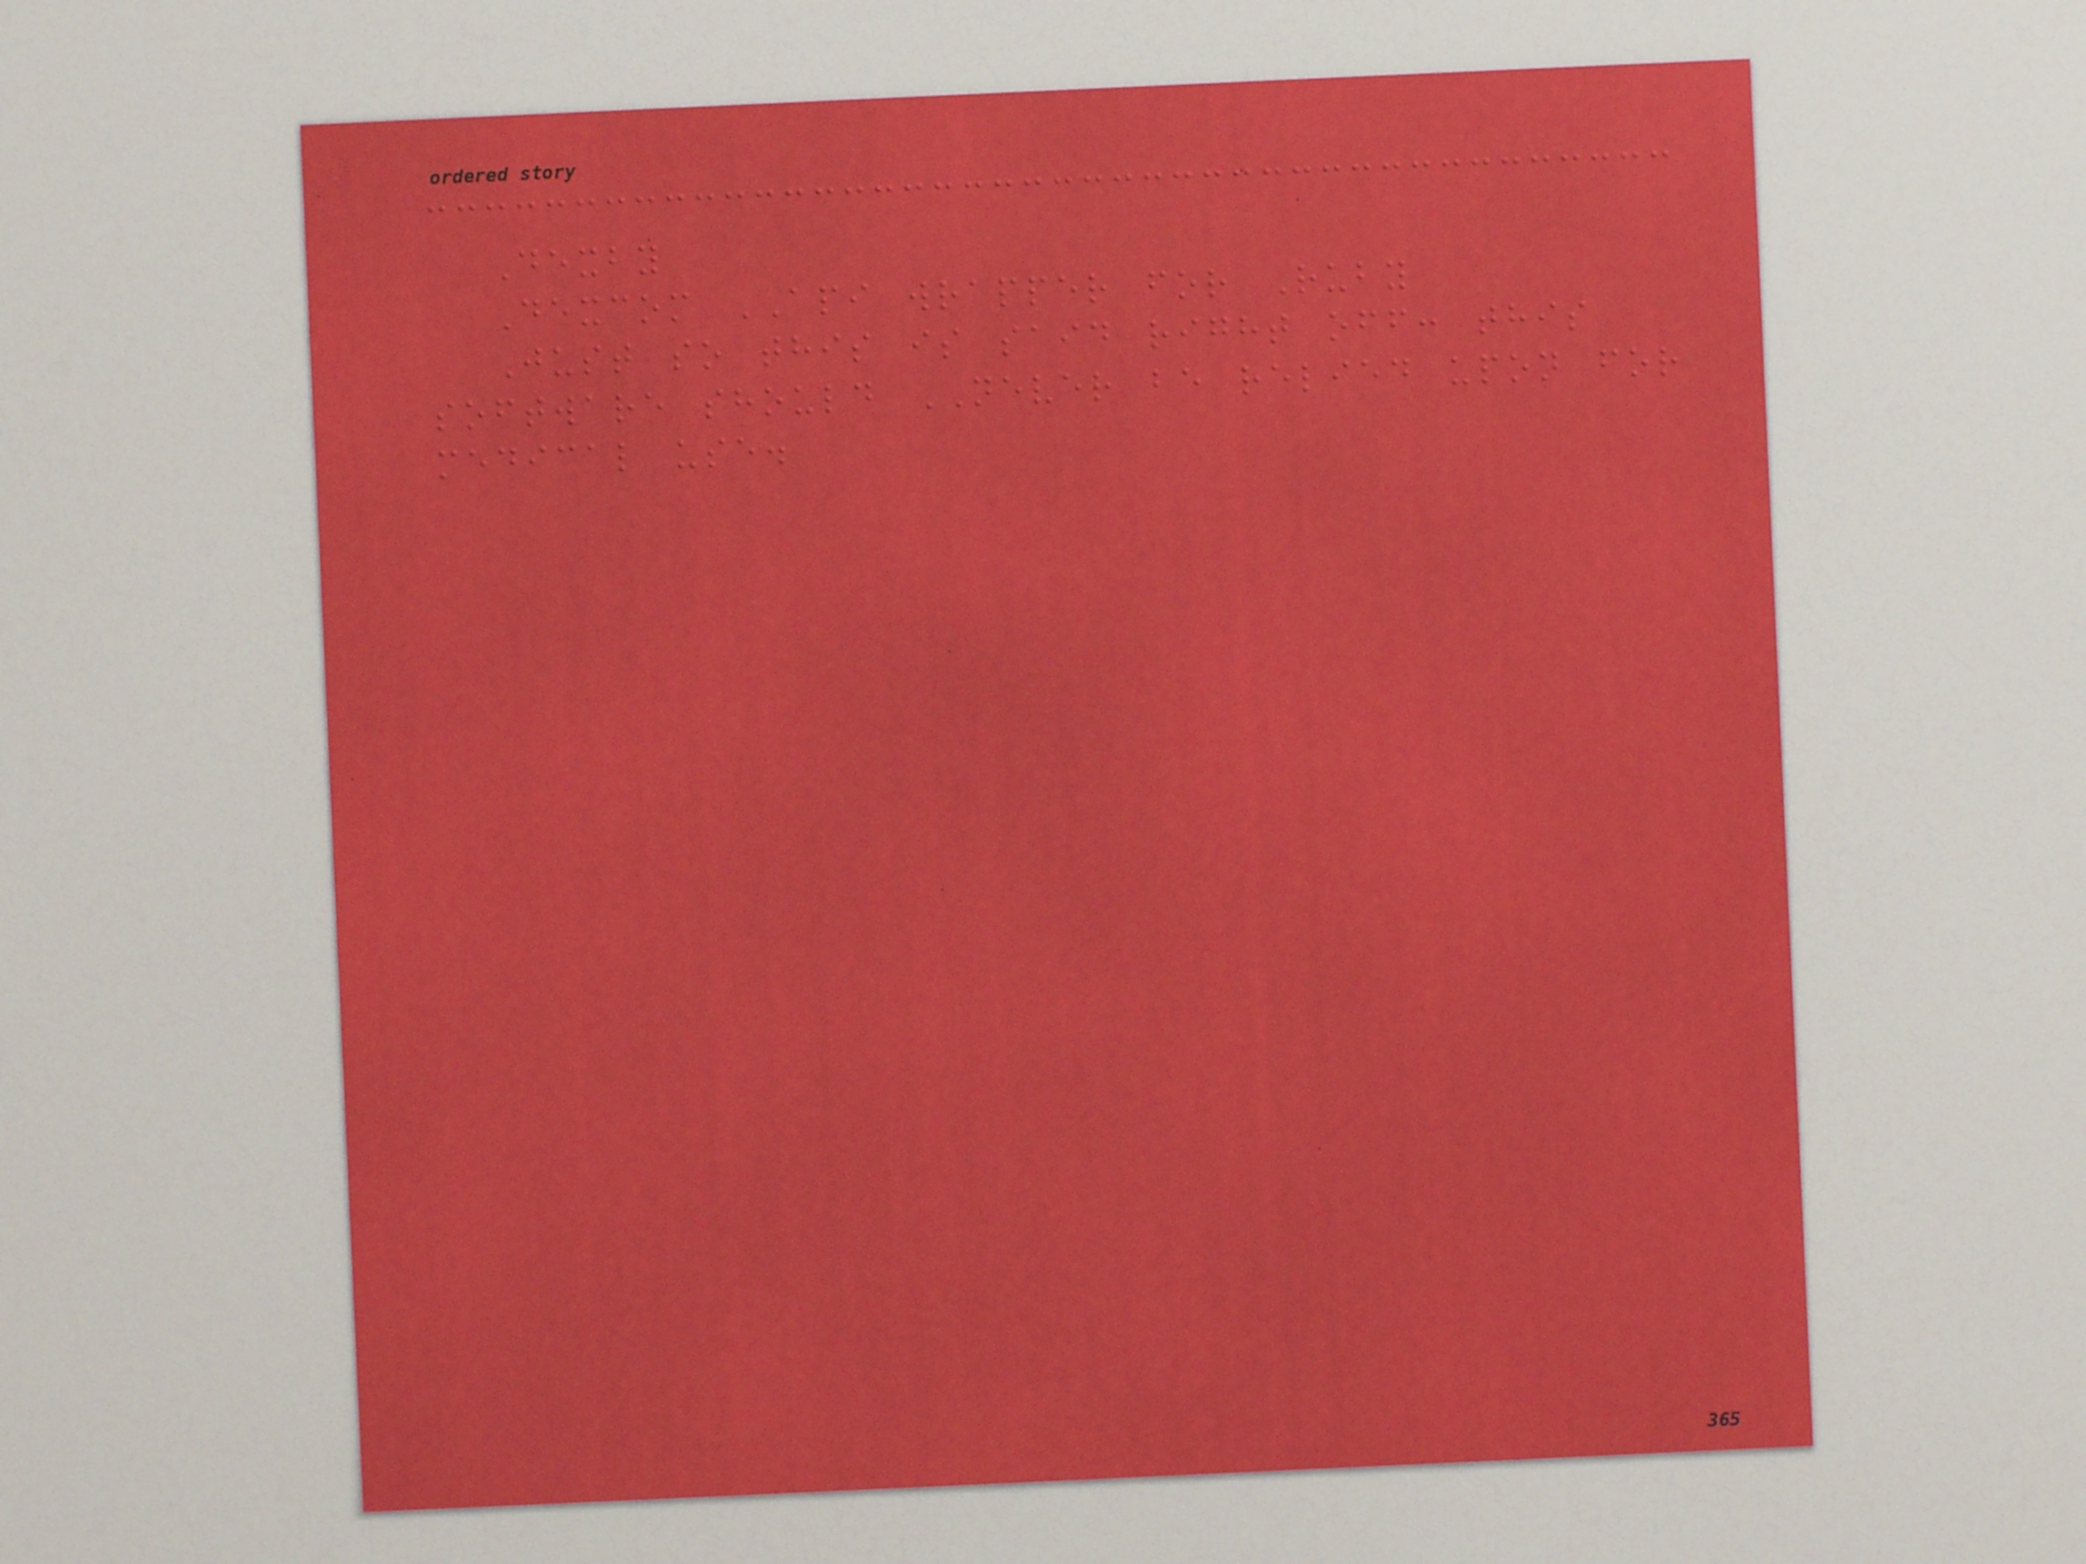Dexby
Dexcom API wrapper for Ruby
Just so this is said right off: this
software should NEVER be relied upon for
medical use.
